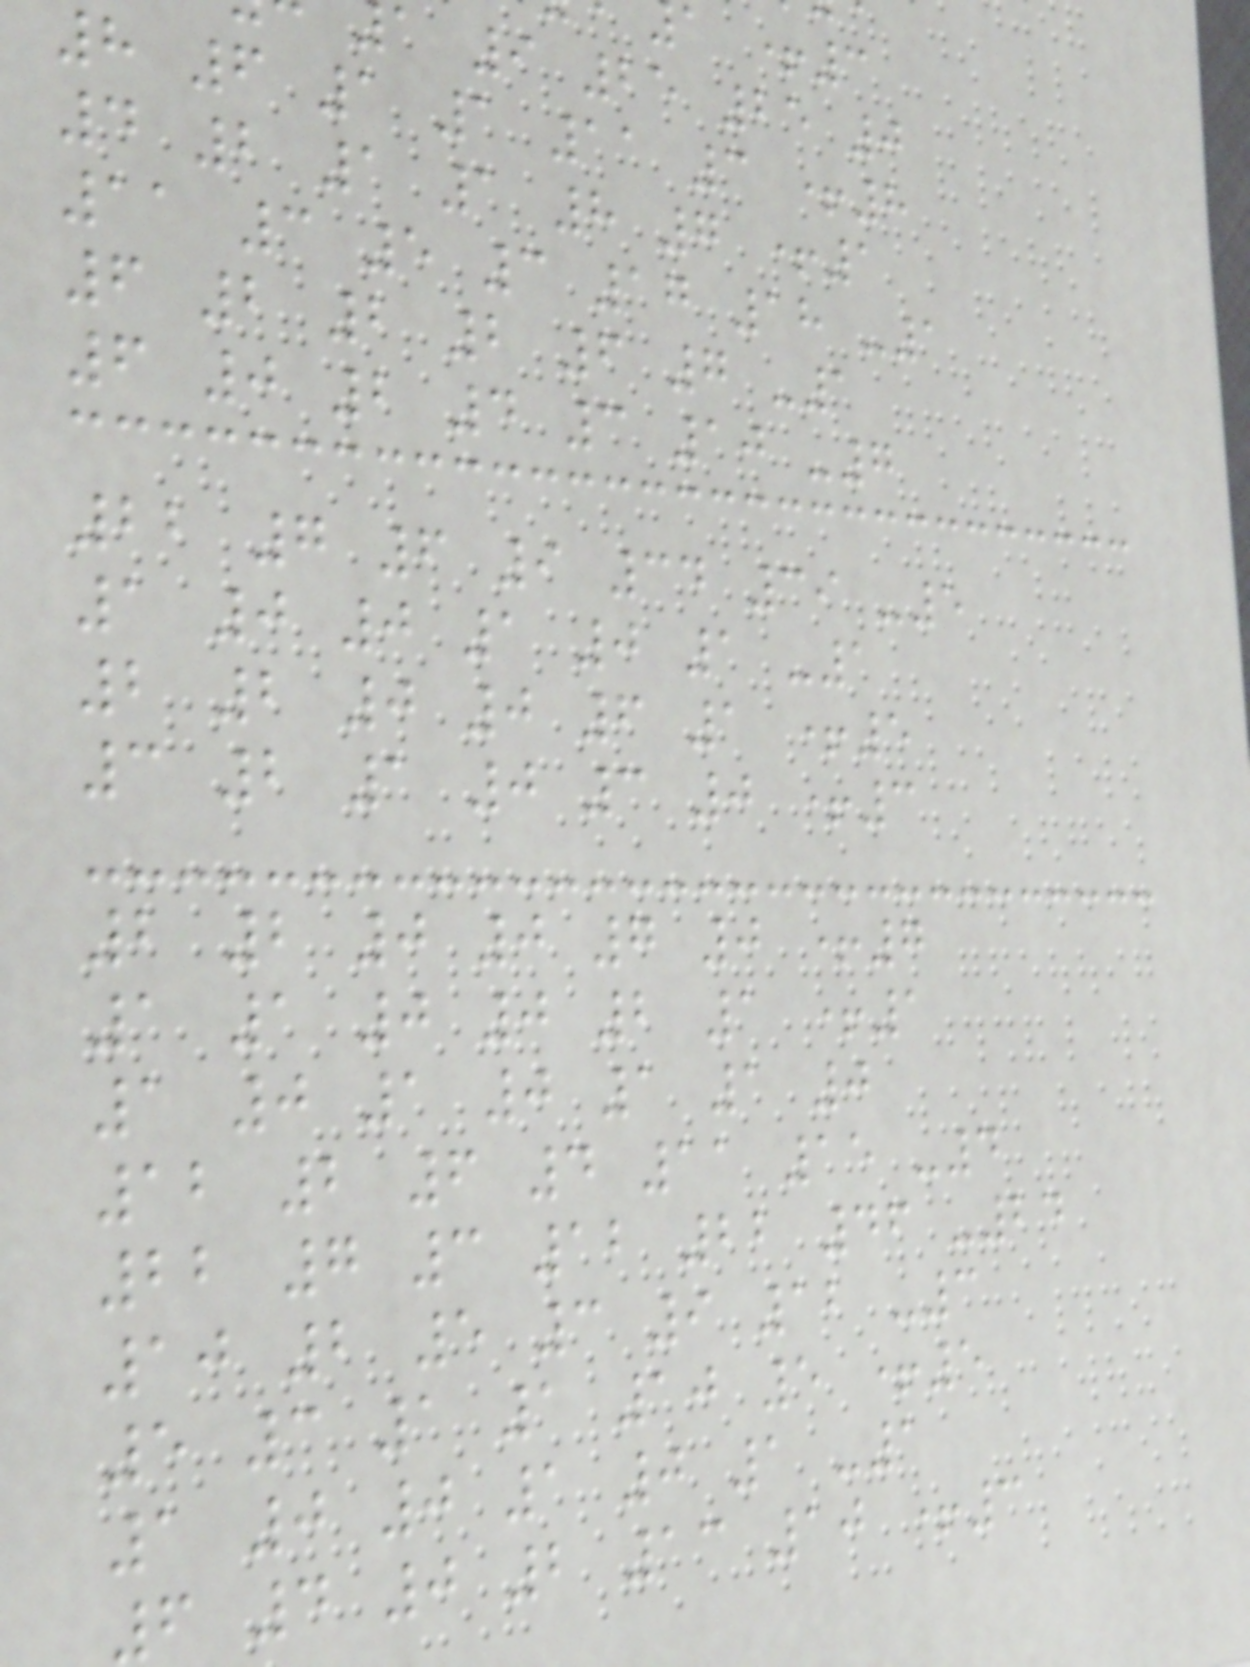a +3
a 9 25 25 0
8 6 1 1 11 3 +8
4 2 1 1 8 7 +1
11 3 5 3 17 18 -1
6 2 2 2 6 7 -1
6 0 2 4 3 10 -7
22 7 6 9 34 39 -5
1 0 0 1 0 1 -1
2 2 0 0 6 1 +5
3 2 1 0 3 0 +3
2 2 0 0 7 0 +7
1 1 0 0 2 1 +1
1 0 1 0 1 1 0
12 2 6 4 11 15 -4
22 7 3 12 22 46 -24
10 2 5 3 9 12 -3
5 3 1 1 10 5 +5
1 0 0 1 0 1 -1
6 4 0 2 13 10 +3
